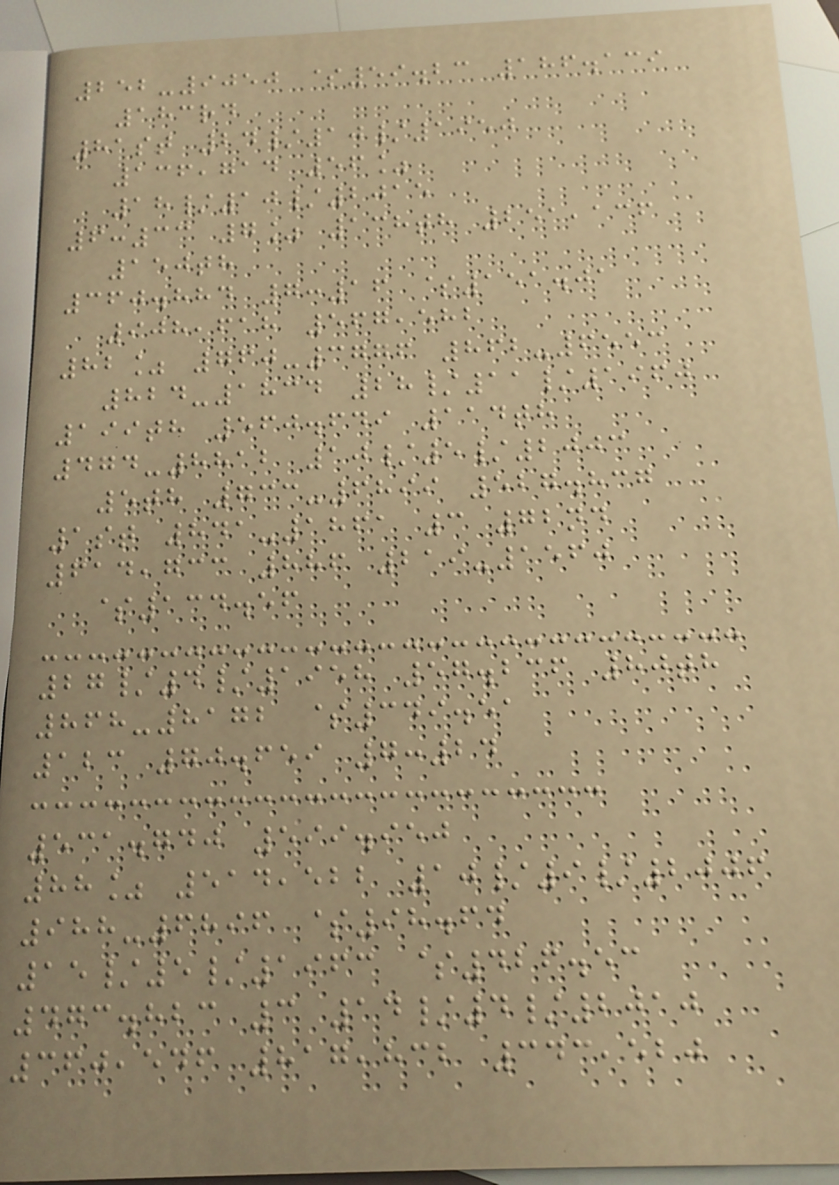252-9050 $59.23 186.139
183rd
81st 24/10/1950
136,714 56%
18/10/2015
6:33 7% 138th 251,136
150th
360.884 7:16 $151.01
908,618 567,582
82% 760-3776 862-6553
824-1834 28/11/1960
199th 560.649 114th
474-8812 10/5/2003
5th 733-6899 527.837
1st 841-1861 3 72nd
614,733 886 219-1560
$134.56
27/4/1958 57.236 80th
868-8172 $349.51
123 70.659 7:24
531.740 599.950
88% 514,522 10/9/2006
988-6896 $98.64
15/5/1963 $426.53
473.823 3 14/4/2010
360,546 817,832 343,520
